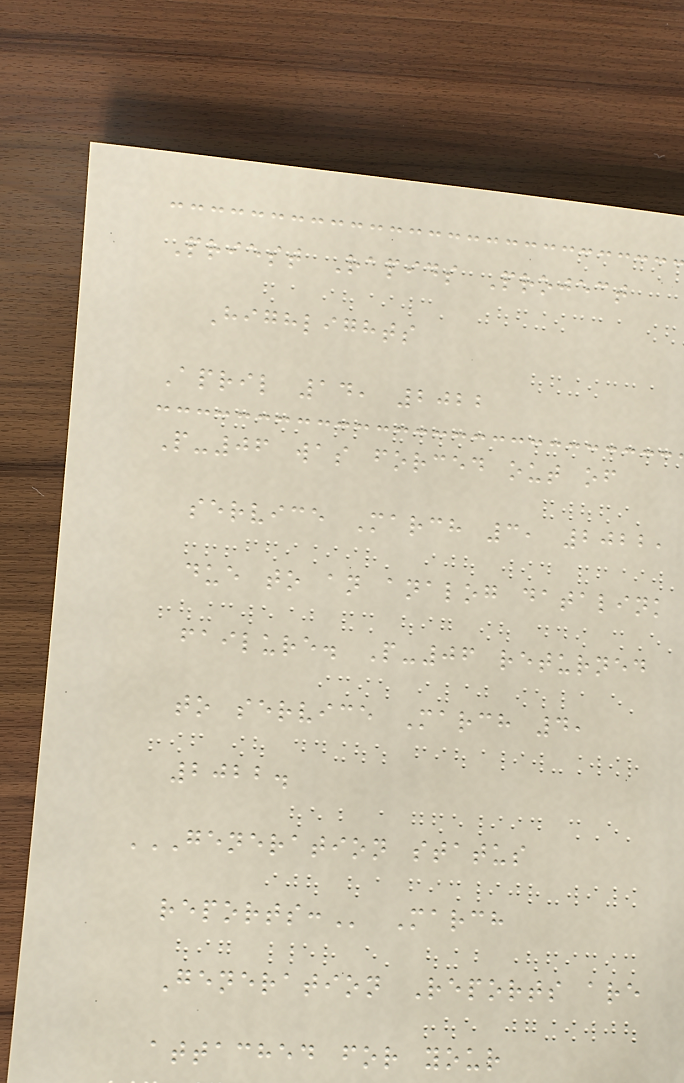Priest Rapids Project
Highlights
April 14, 2022
P-06 was forced out of
service March 3, 2022,
due to an analog datalink
failure. P-06 returned
to service March 4,
2022.
GENERATION STATUS
REPORTS: March
Generation Reports are
attached for your
